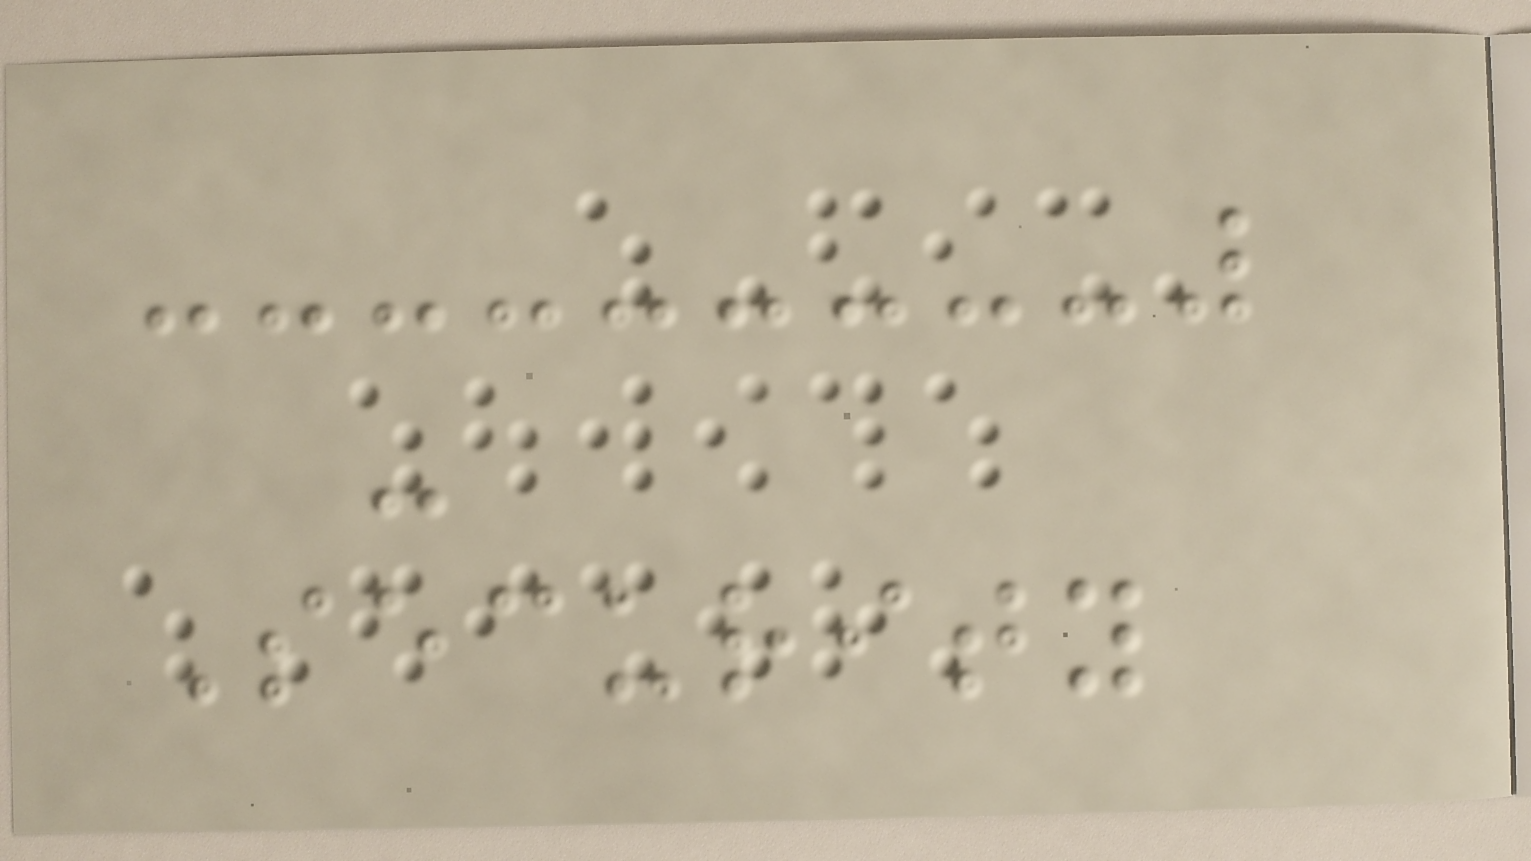-
Security
